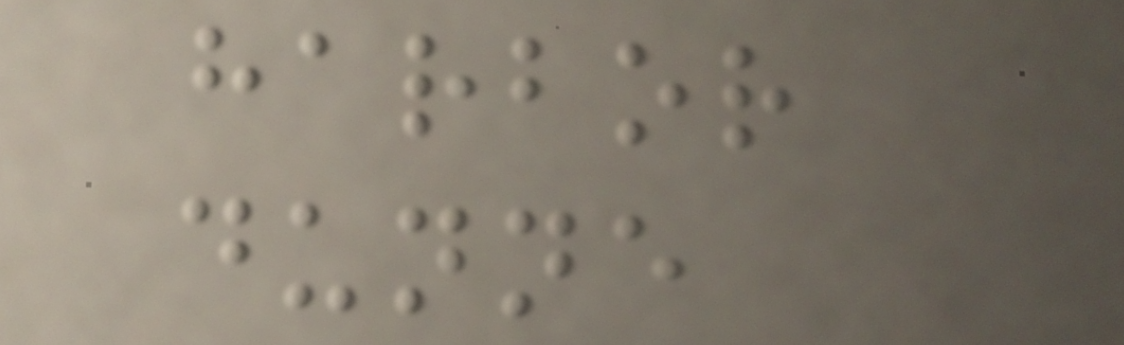harbor
dunne
